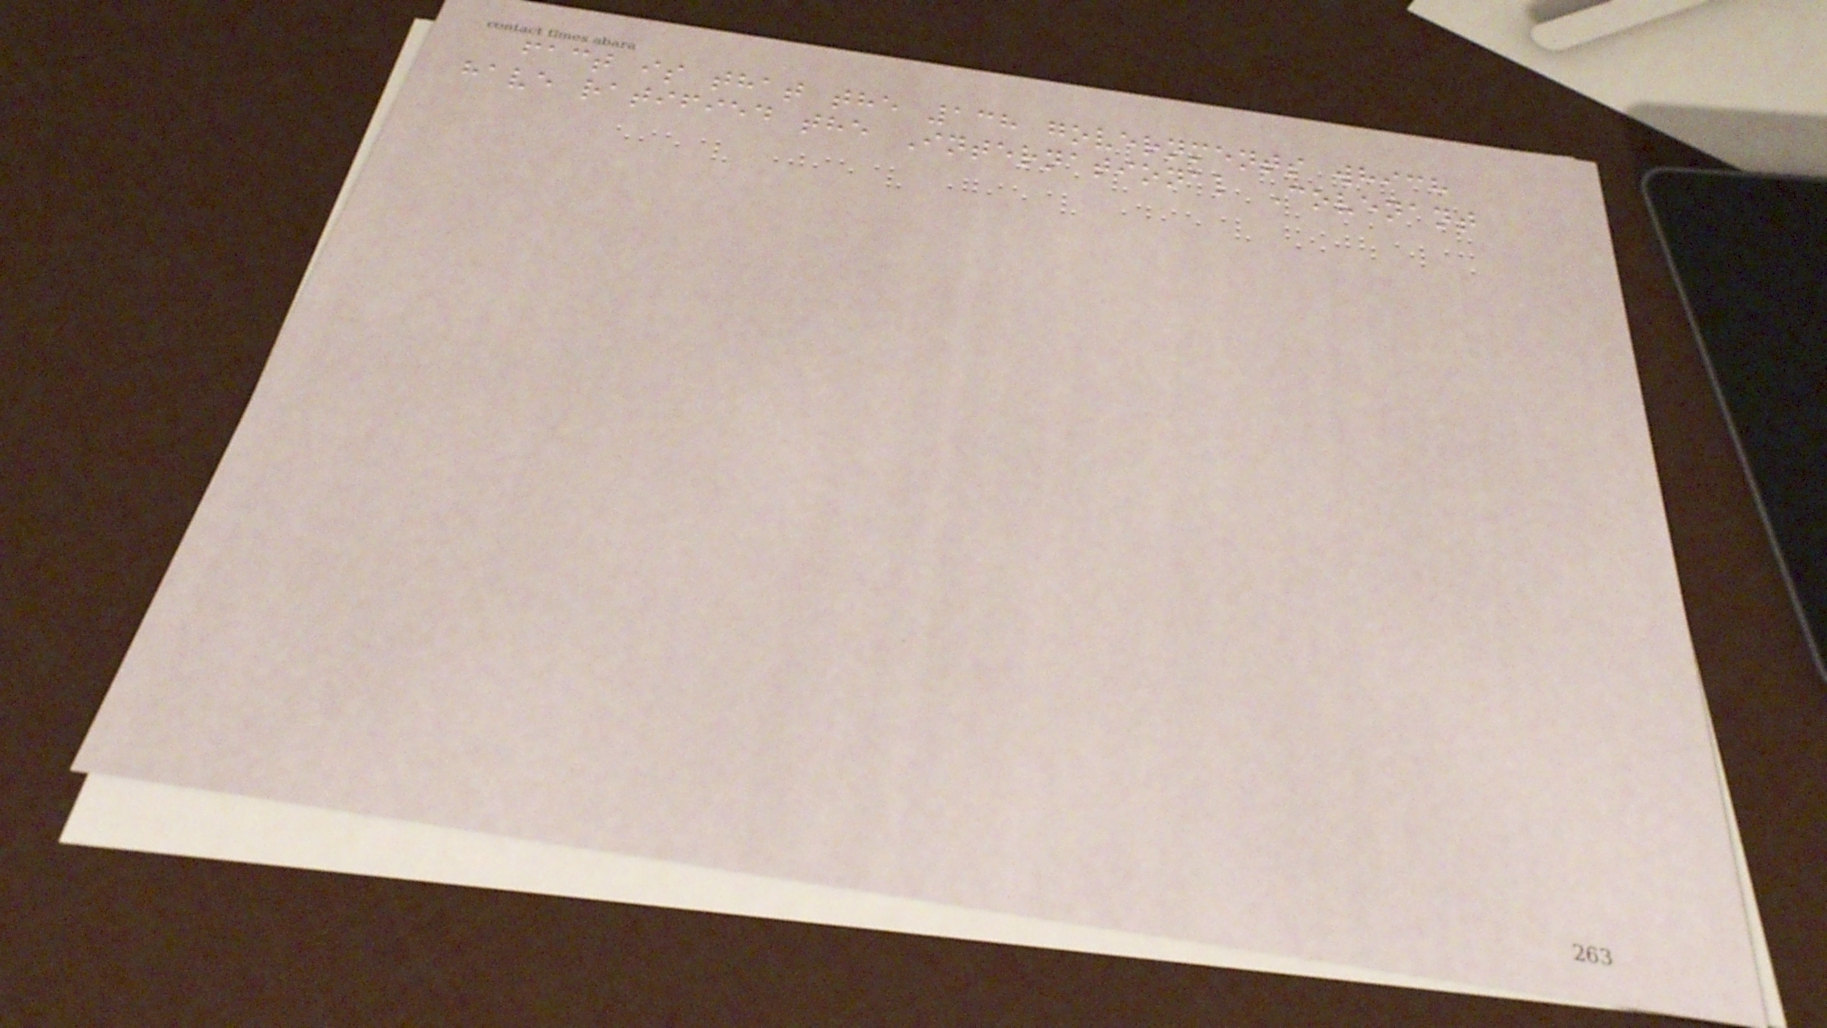fact is that the 138 governments which
have ratified the International Covenant
